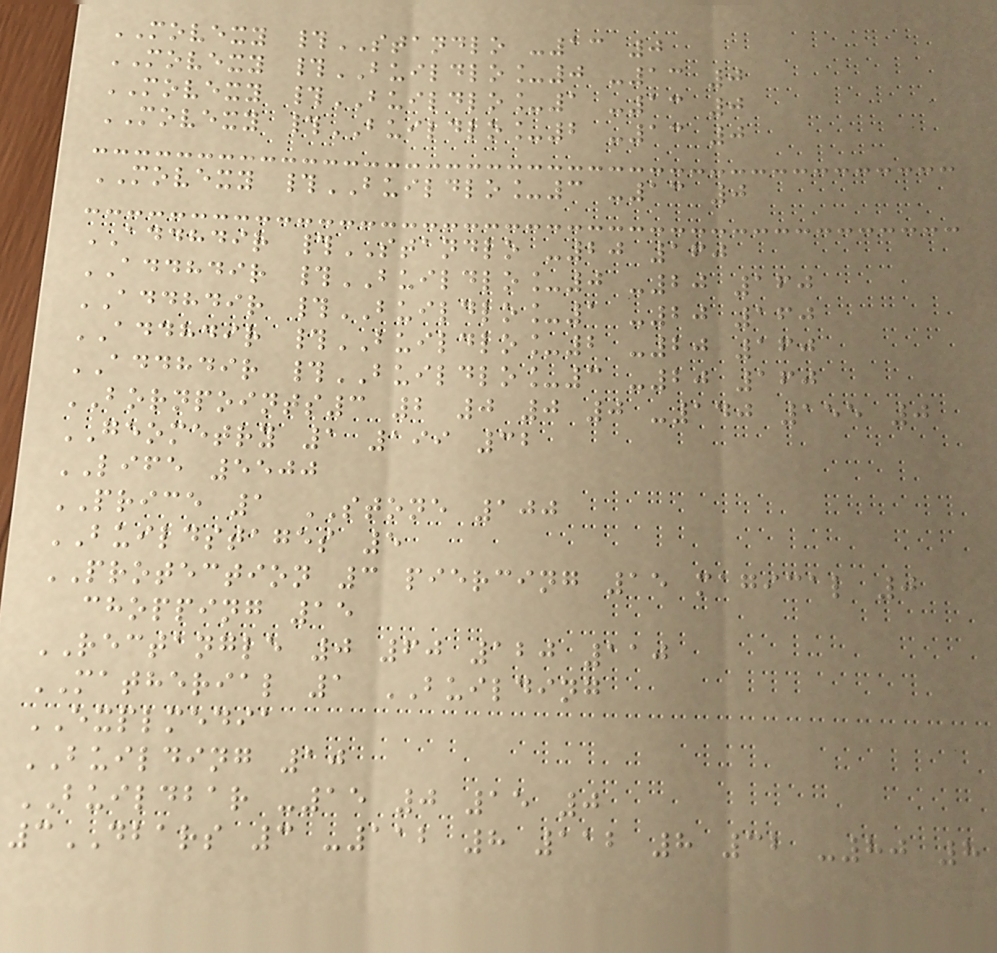MOVEXY #STANDLO -13 0
MOVEXY #BUILDLO_0 -13 0
MOVEXY #BUILDLO_1 -13 0
MOVEXY #BUILDLO_2 -13 0
MOVEXY #BUILDLO_3 -13 0
ADDHDIR #STANDLO -20 160
ADDHDIR #BUILDLO_0 -20 160
ADDHDIR #BUILDLO_1 -20 160
ADDHDIR #BUILDLO_2 -20 160
ADDHDIR #BUILDLO_3 -20 160
BORNPOINTS3 2 0 0 0 -140 155 0
GEOMETRY 1 199 32
LIFE 5500
PRICE 1 STONE 100
BUILDSTAGES 5
PROTECTION 3 piercing 15 magical 0
chopping 15
RECTANGLE 0 60 120 110
MATHERIAL 1 BUILDING
EXPLMEDIA
BUILDING 10
BUILDBAR -15 0 15 0
3DBARS 3 -112 8 112 8 32 -80 8
